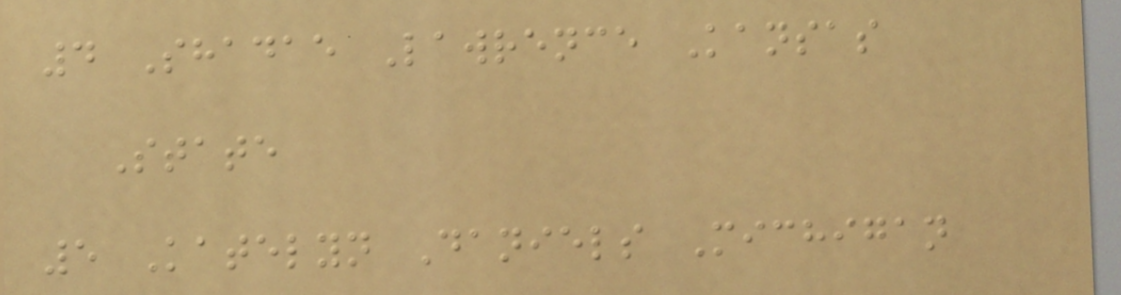4 Shadae Lawrence Kansas
State
5 Katelyn Daniels Michigan
